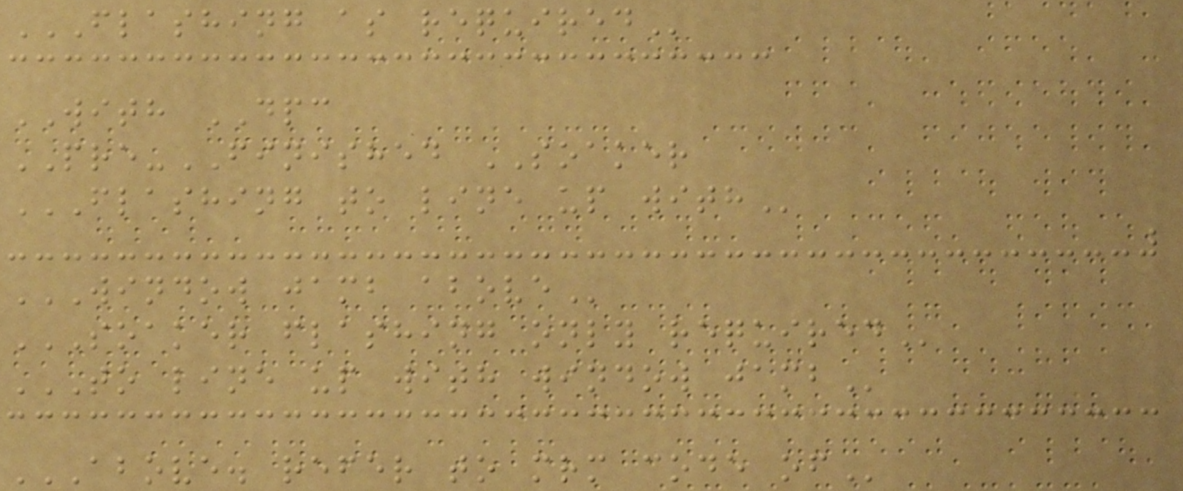FLASHING AS REQUIRED
WITH DPC
PRE-FINISHED SOAKER
FLASHING TO LINE UP WITH
WINDOW JAMB ABOVE
SOAKER FLASHING ONLY REQUIRED
TO LINE UP WITH WINDOW JAMB
ABOVE. REFER TO MRM CODE OF
